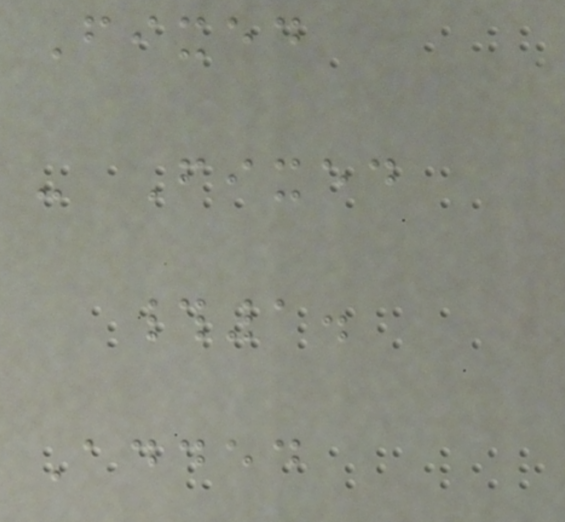Fixed
- Fixed
#1.
Added
